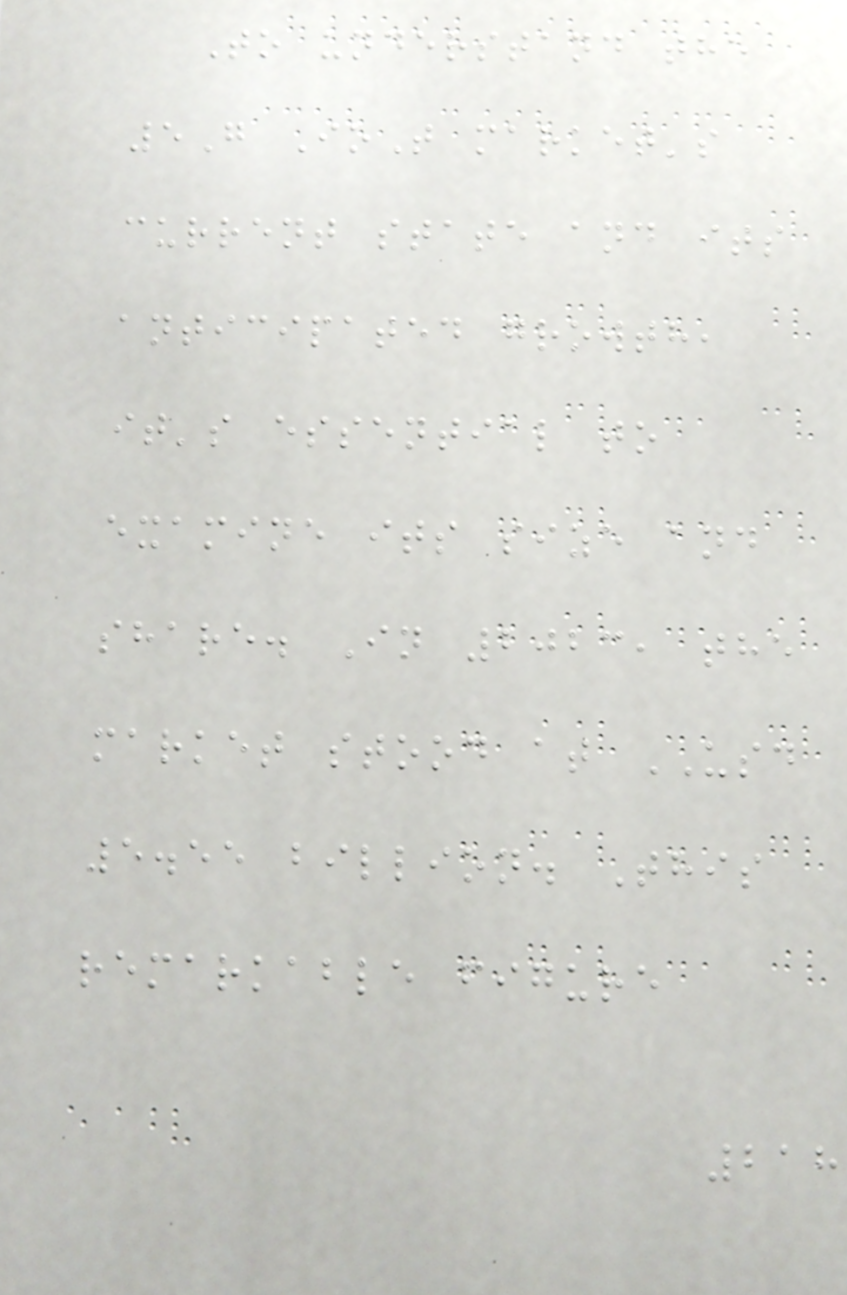To understand the
5G IoT market's
current state and its
anticipated growth,
it's essential to
examine its size and
share. In 2023, the
market stood at USD
5.55 billion. This
remarkable figure
218
